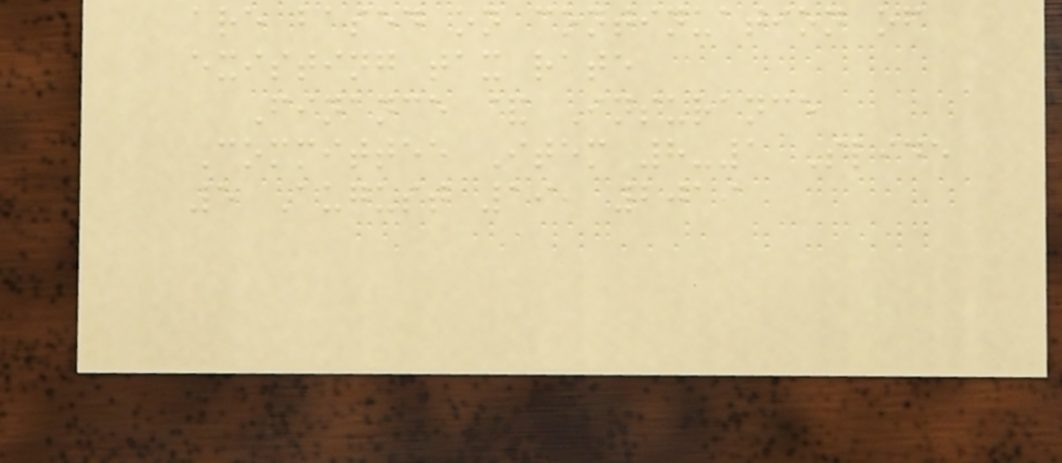are based on continuation of
existing tax rate
Finance & Insurance
Committee Item 8-1 Slide
5 August 19, 2019
